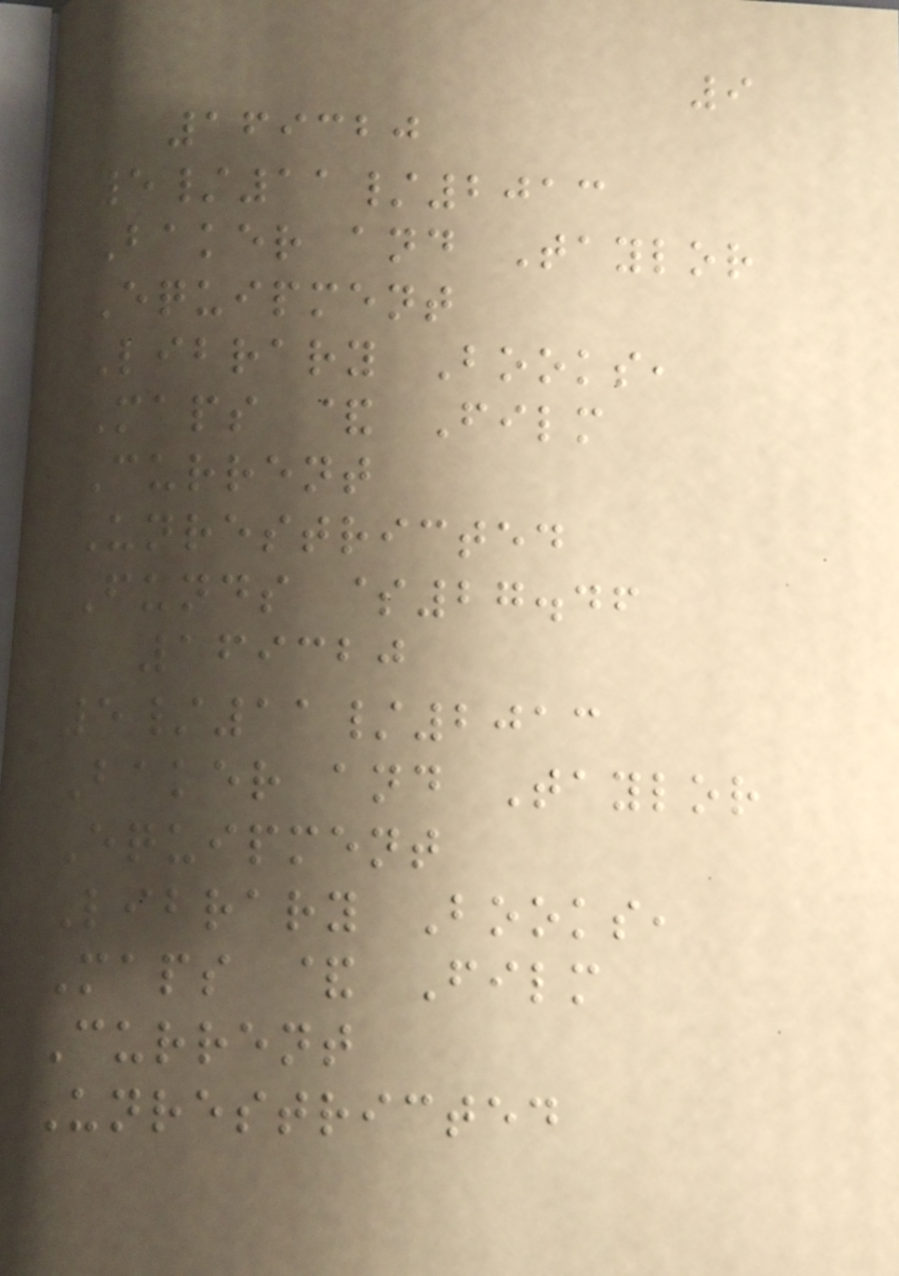9
169320
5/11/2013
Baker and Taylor
Equipment
Library Books,
Maps & Film
Current
Unrestricted
Funds $27.46
169320
5/11/2013
Baker and Taylor
Equipment
Library Books,
Maps & Film
Current
Unrestricted
